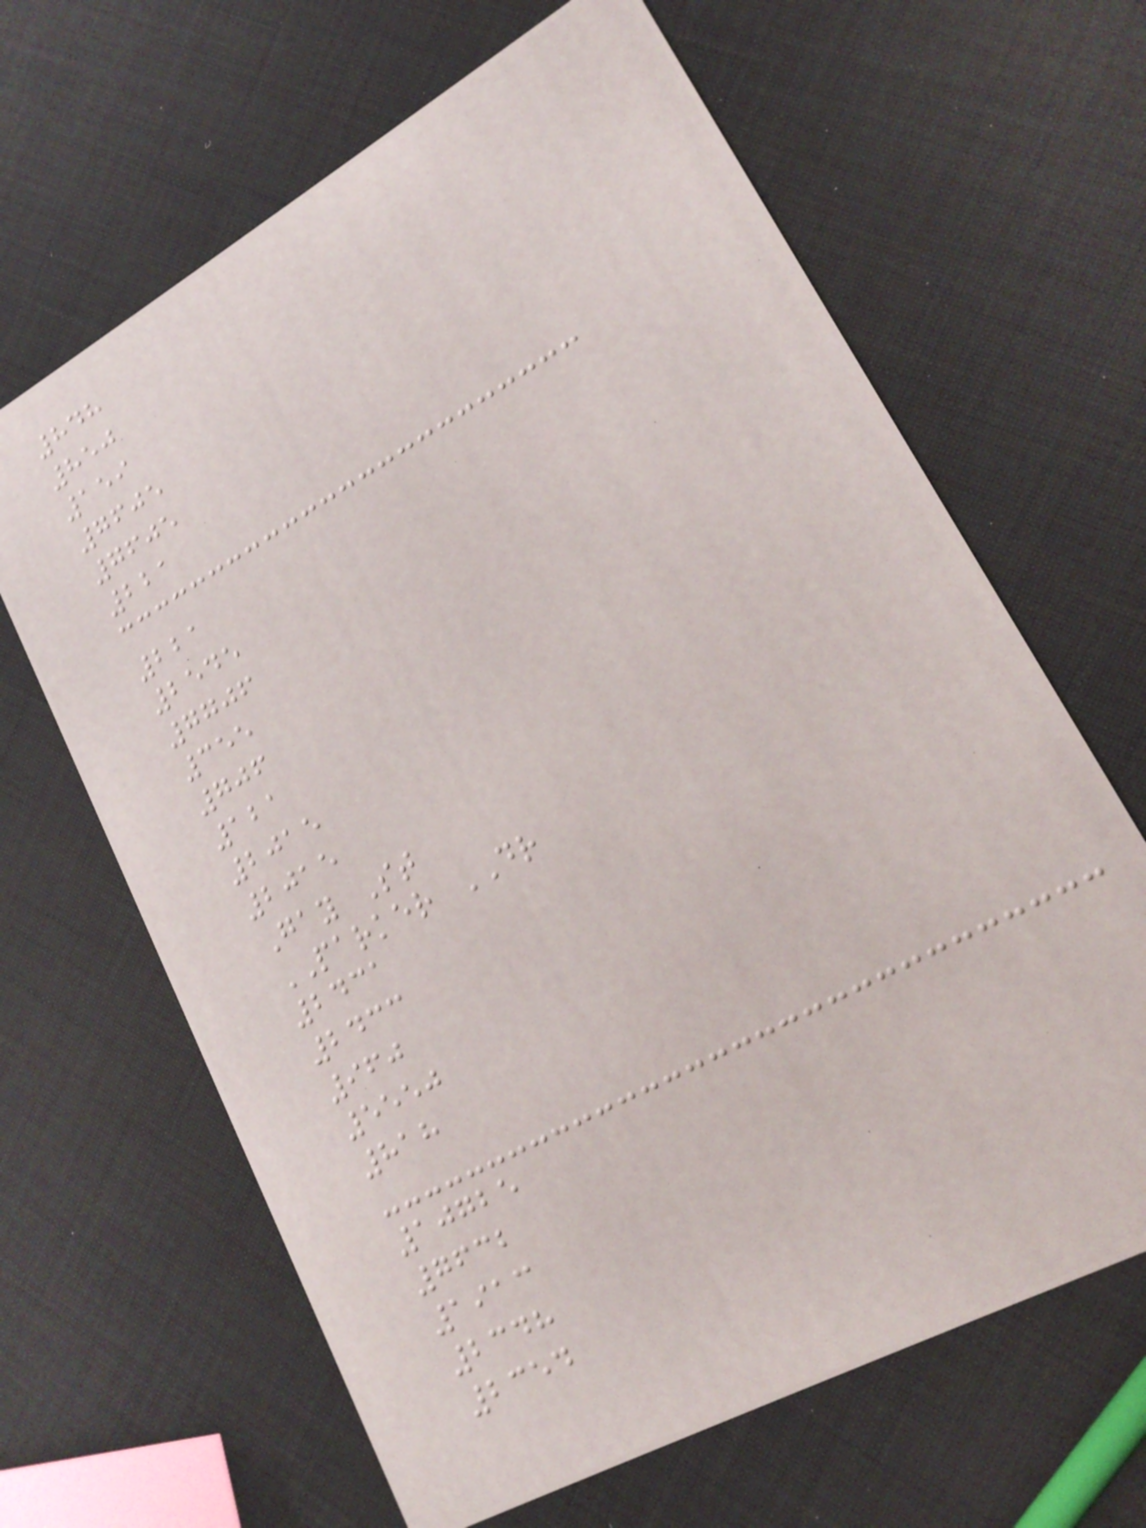848
850
159
7605
7605
221
221
2545
7706
355
706
121
2015
2015
Gay St
PARKER DR
2431
2433
960
5550
818
10725
7632
1913
2348
2354
